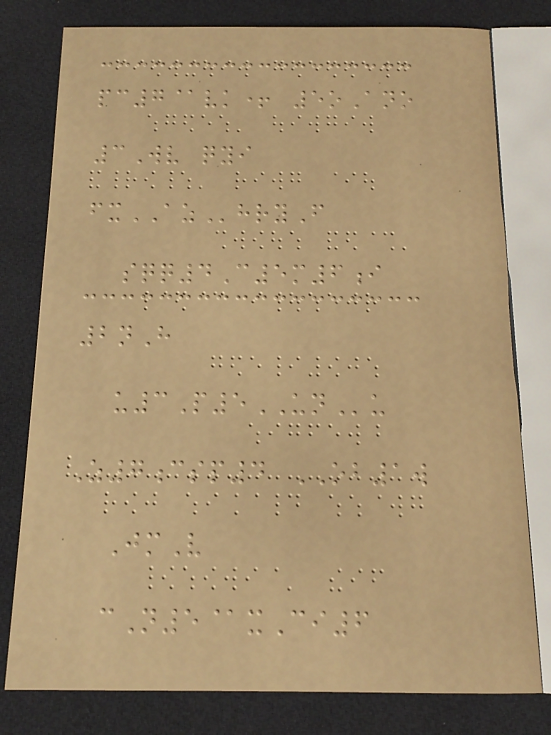pc7@vk+ 5oAno
3Wv qyi
fxAZhryF
sqq4C5m6i
2nH
u3P5UNu
Z7csp4 OB1w
JmV
cN5@xCi6
